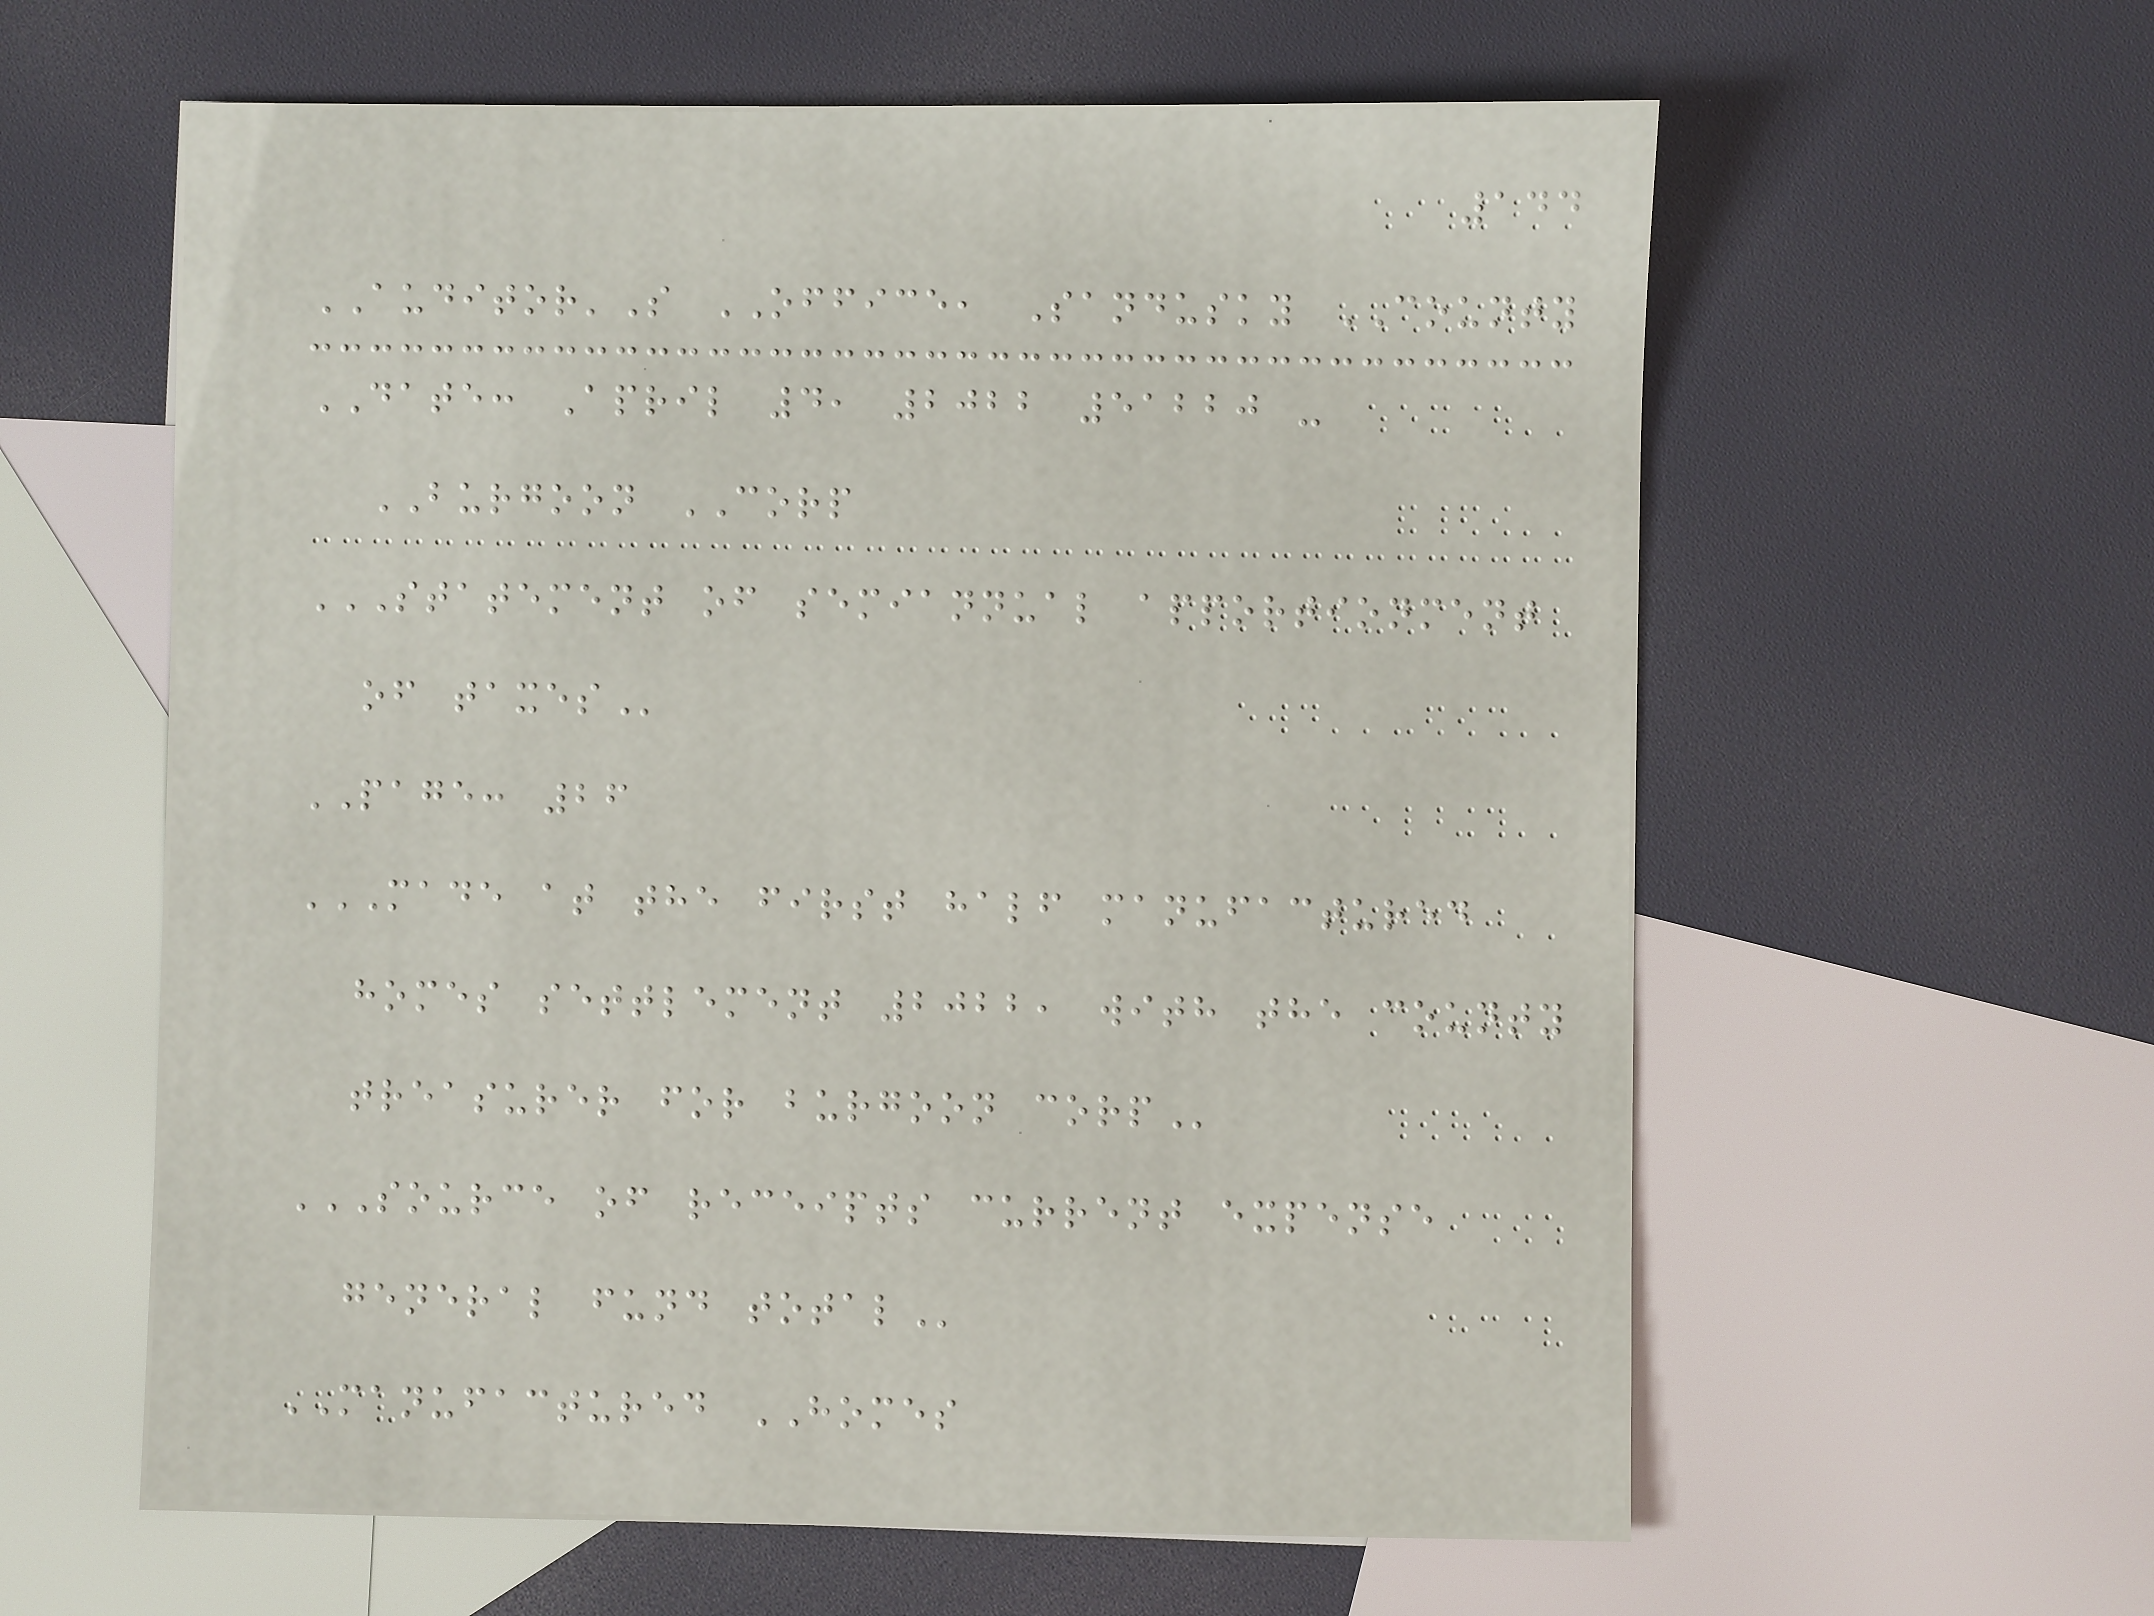144
AUDITOR'S OFFICE, Sandusky COUNTY
DATE: April 4, 2022 51220 -
BURGOON CORP
STATEMENT OF SEMIANNUAL APPORTIONMENT
OF TAXES
PAGE: 26
MADE AT THE FIRST HALF MANUFACTURED
HOMES SETTLEMENT 2022, WITH THE COUNTY
TREASURER FOR BURGOON CORP
SOURCE OF RECEIPTS CURRENT EXPENSE
GENERAL FUND TOTAL
MANUFACTURED HOMES
